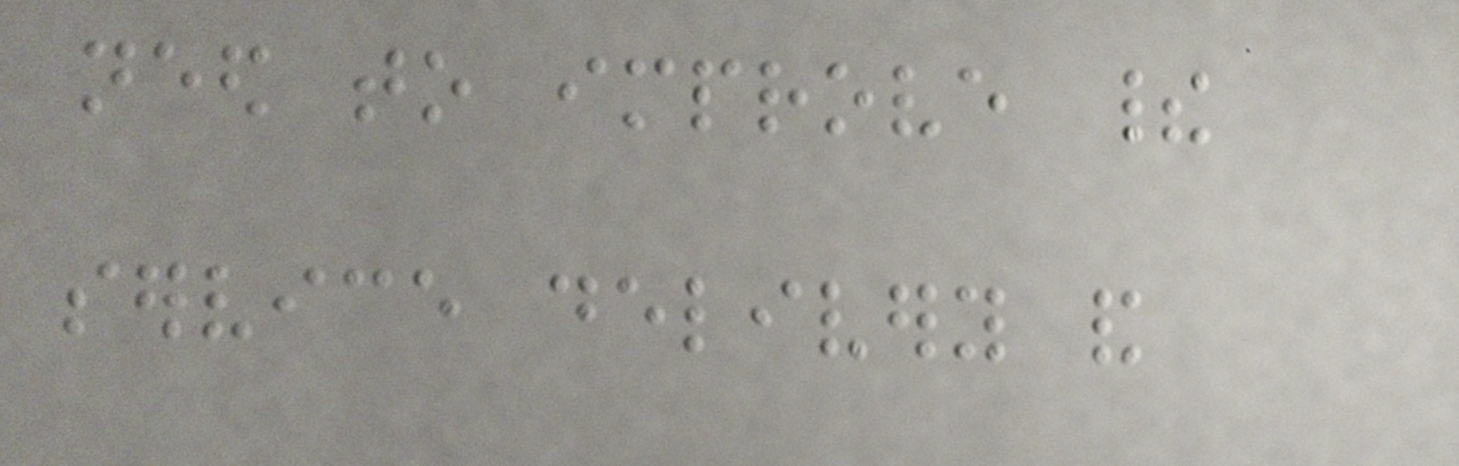need to improve their
service delivery and
